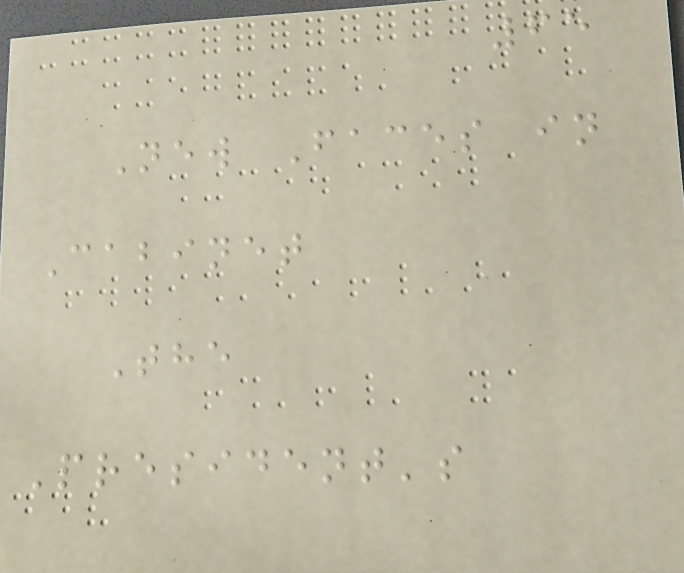65
New Faces in
Cabinet
The
President's
